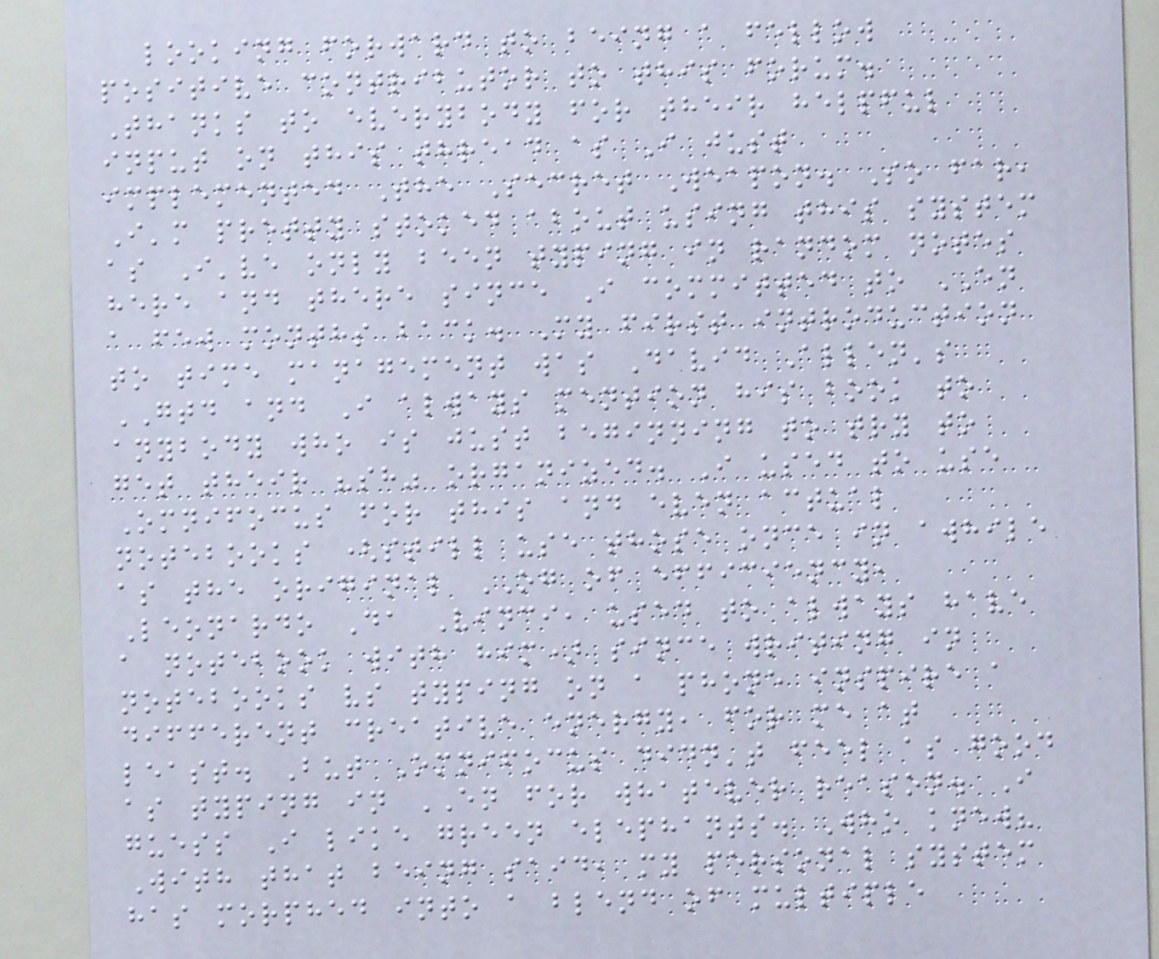looking forward to being a fellow
positive contributor to this forum.
Thanks to everybody for their helpful
input on this thread as I just
implemented The Secret Weapon. So far,
I'm pretty stoked about using this system
as I've only been typing in random notes
here and there since I committed to EN
a few months back. My first introduction
to time management was David Allen's
GTD and I always mention his book to
anybody who is just beginning to try to
get their "sh" organized. I used to use
Omnifocus for this and even actual
notebooks (still use those once in awhile
as the original OG of efficiency,
Leonardo Da Vinci, used to always have
a notebook with him) since writing in
notebooks vs typing on a phone inspire a
different creative energy, for me at
least. But Omnifocus didn't feel as good
as typing in EN for whatever reason. I
guess I like green elephants. Who knew?
With that being said, my personal system
has morphed into a blend of multiple
